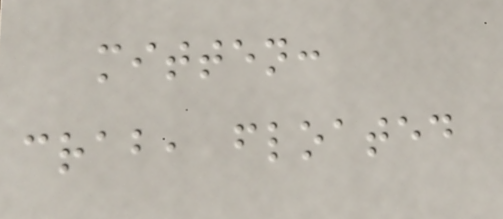mitten:
crab, floated
